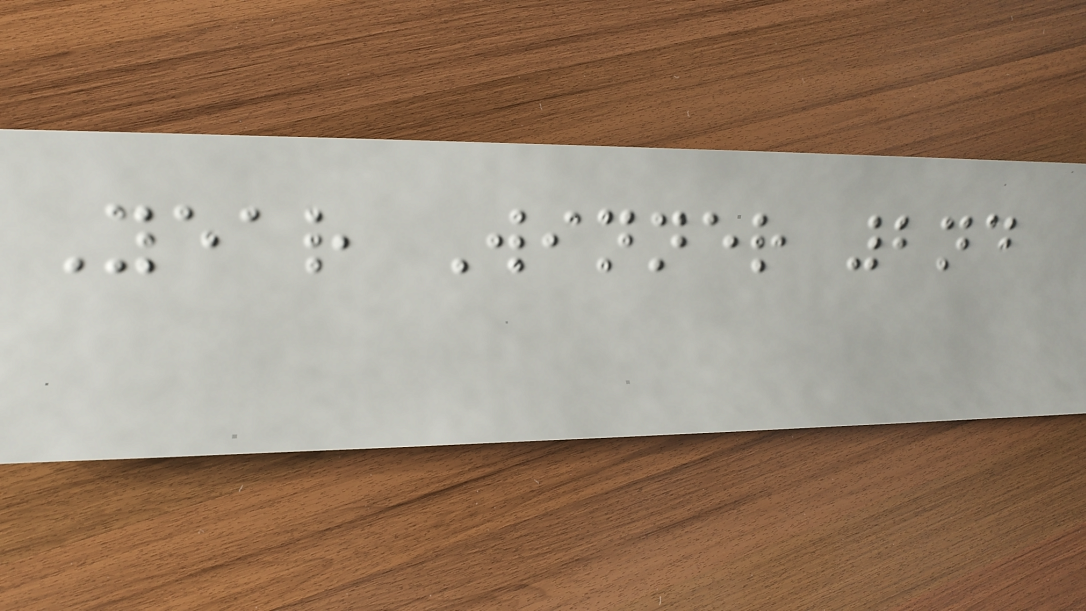Year Winner 2nd
